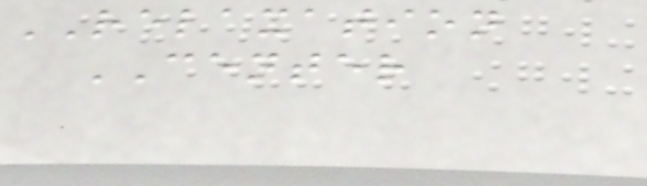RELAXATION
CENTER
